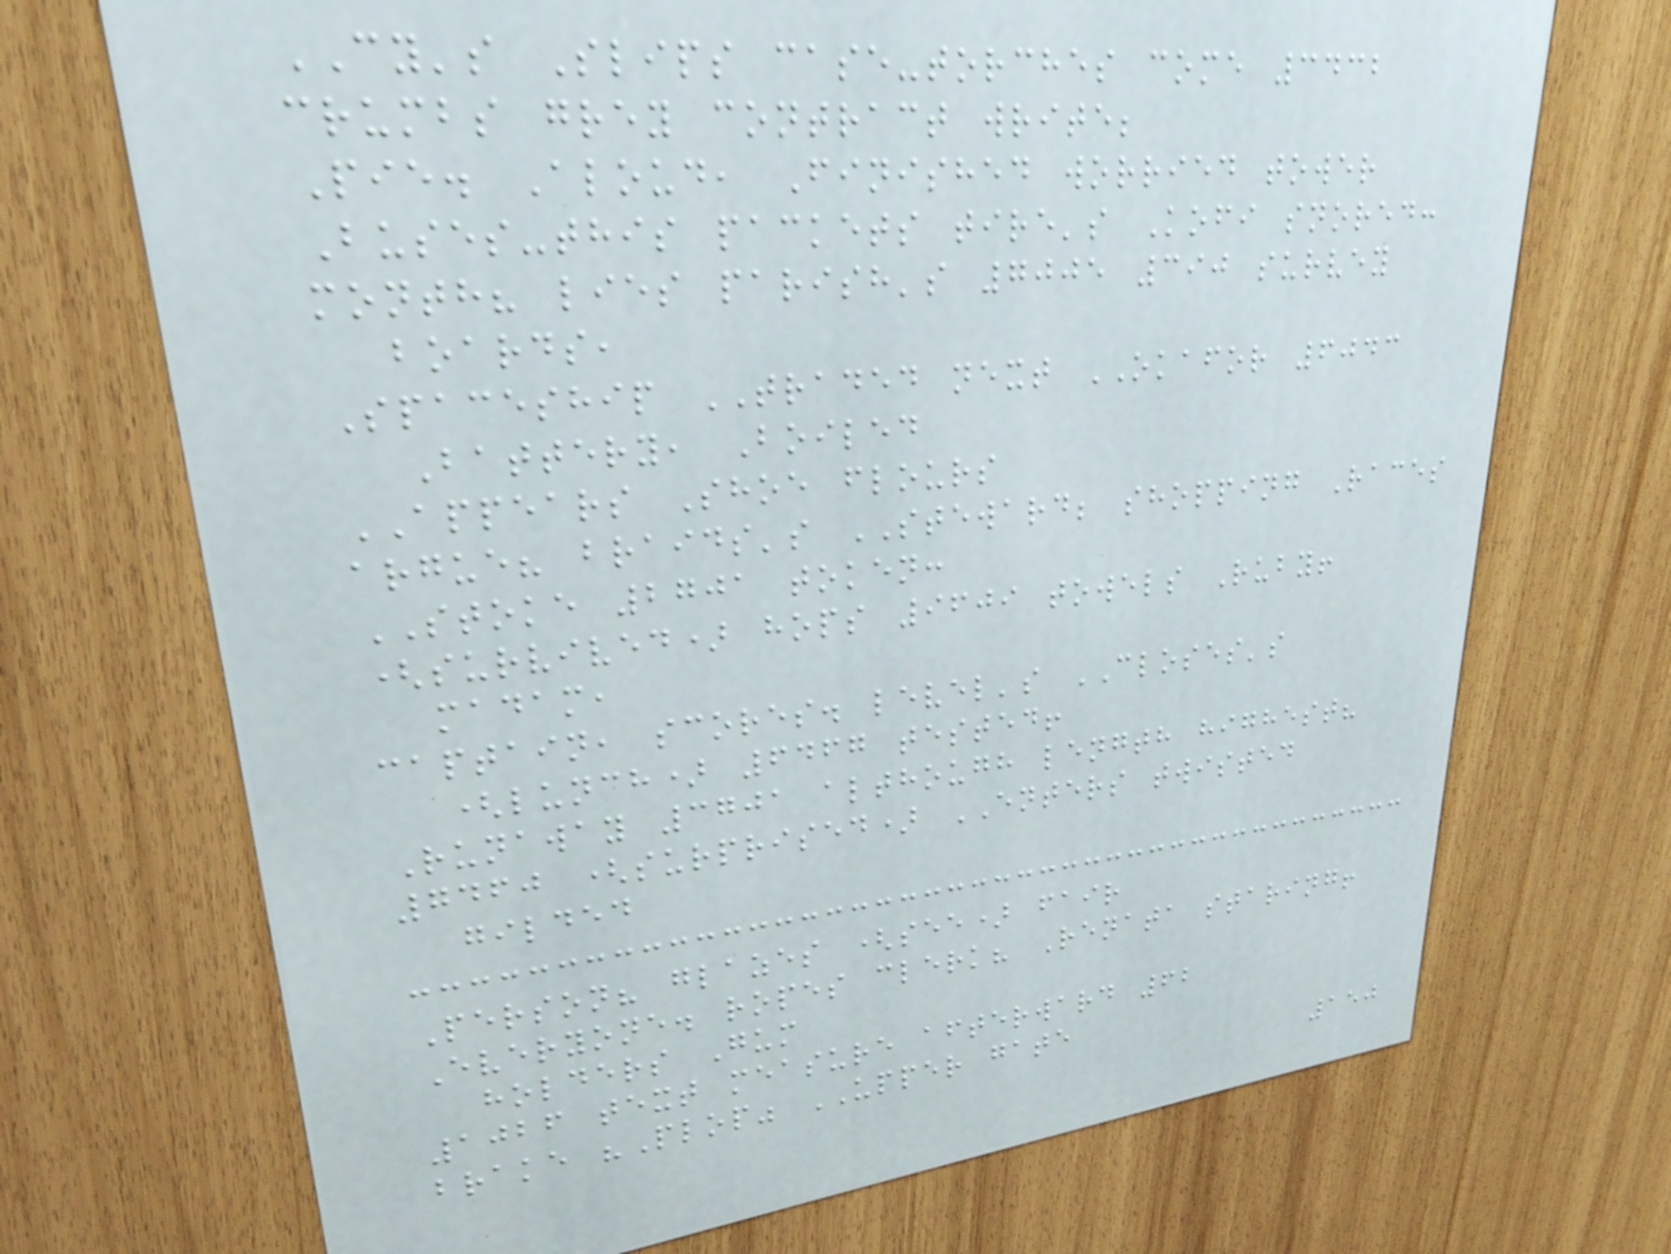CY's Slips case-torches come 3432
crumbs grey contract write;
Pie. Aloud, Finished worried tower
Buses-this packets tire's Kofi snored:
month? lies parish's 7005 390 survey
boards,
Spaceship TRADED next OKAFOR 6043
Battery, Boiled
APPEARS Shoe flours
argue? braids's STEWARD; shopping Races
STOKE 2701 token:
(survived) hops 9609 towels Ruby!
madam,
captain, scores. level's CLOSES's
(lunch) 6467 tested!
Runaway 3701 although length highest?
7460 (surprised) ENTERS twisted
gilded
Person? glazes (see) fair
Everyone. ropes clerk? Renata staring!
holders Gum
1026 text measure afterward 62
brake "Plop" UPPER gate
150
